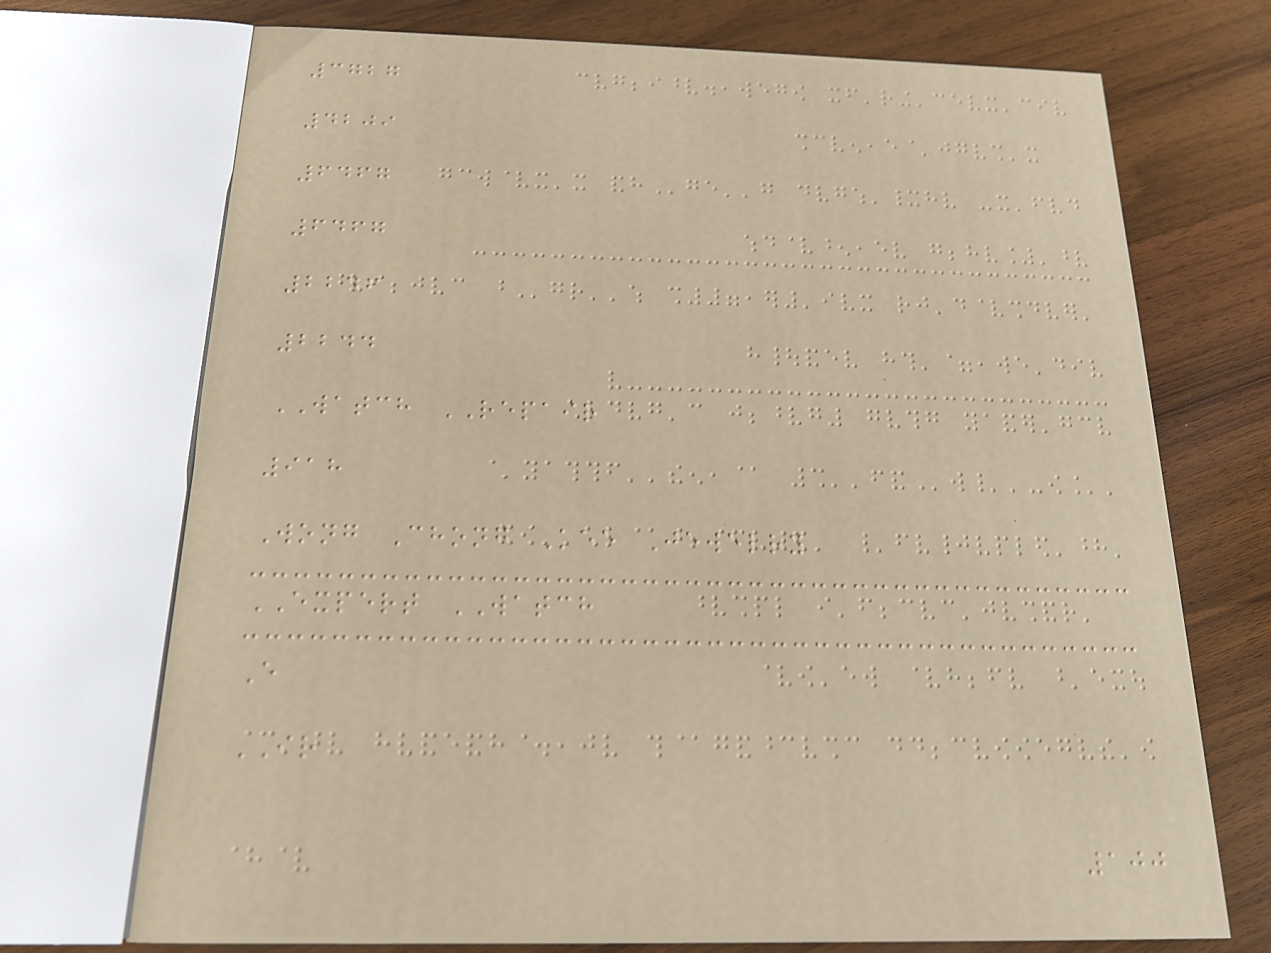3727
4209
6467
6467
2246
2244
WATCH REPAIR
918
Wong Chong Kee Jewelry
EXPERT WATCH
E
IR
100
